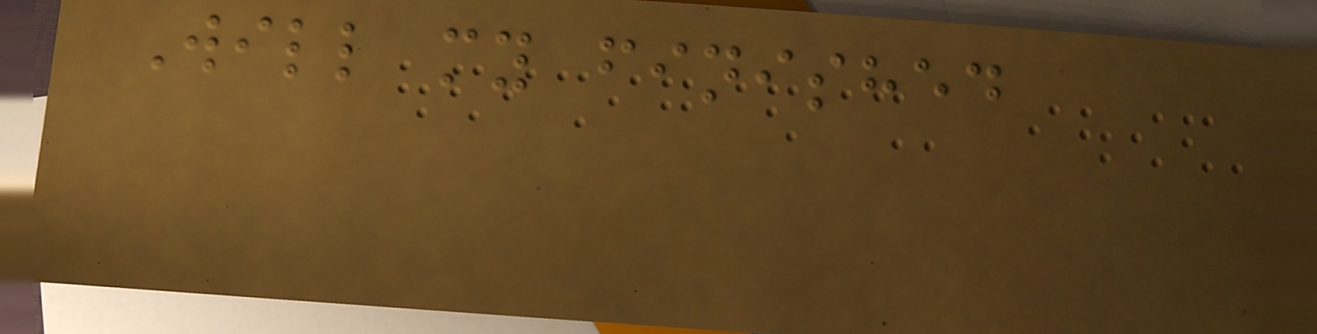Will my finished
